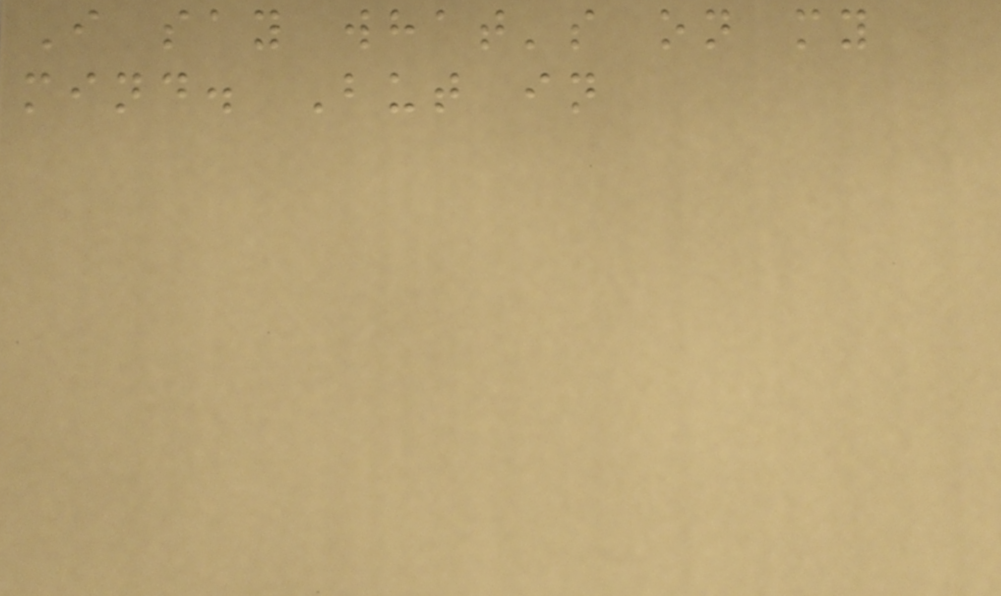I say what's on my
mind. But in
